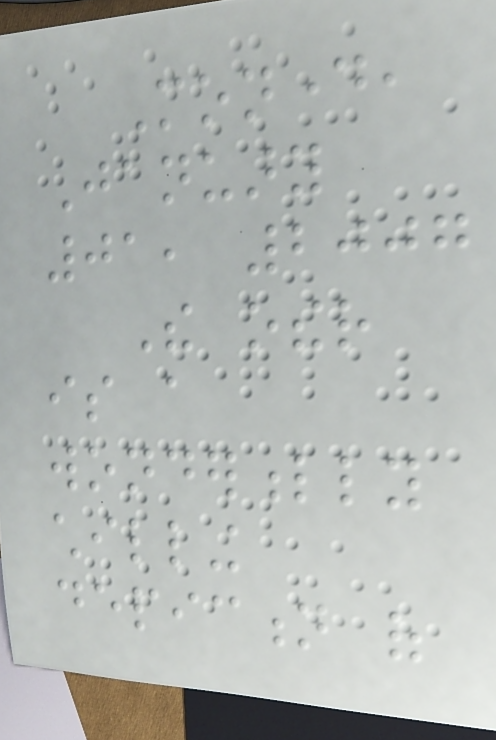Monday,
January
01, 2007
The other
is a
wonderfully
chilling
depiction of
